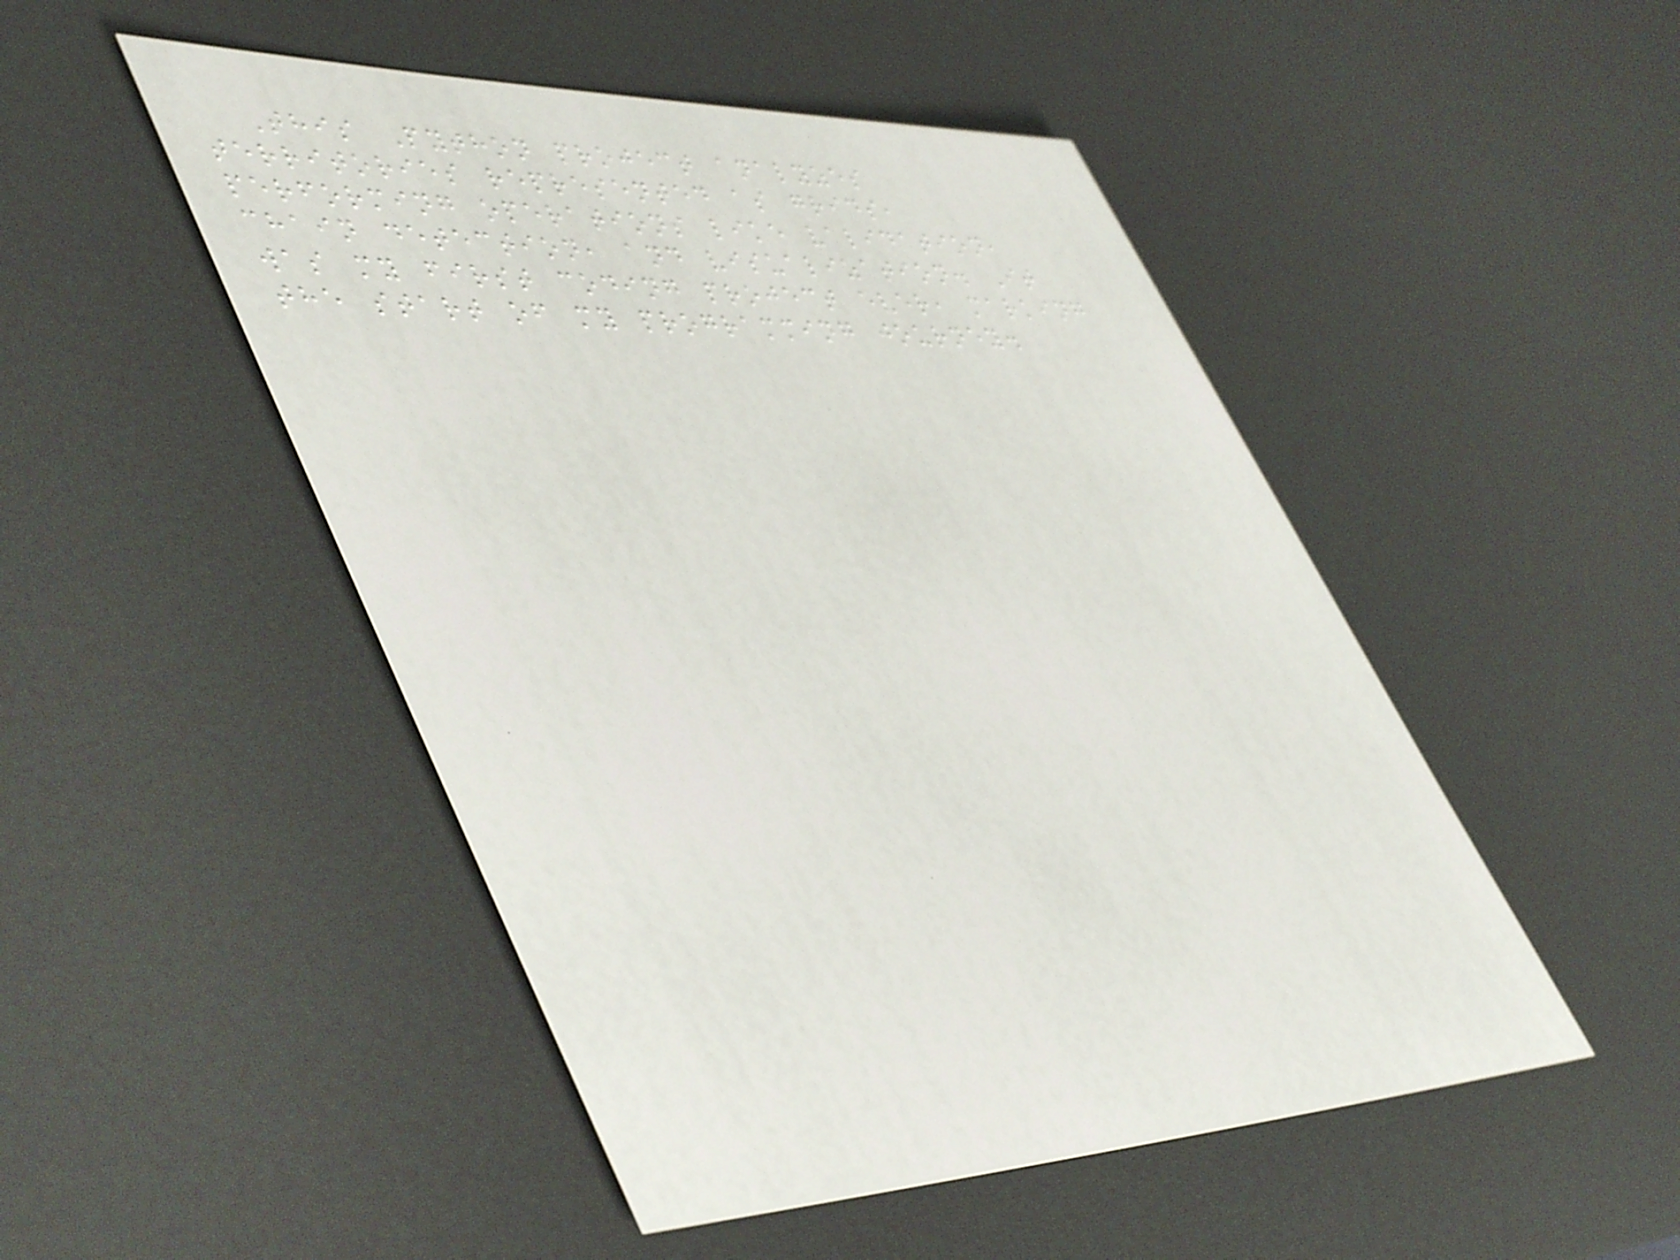This Python project analyzes
territories represented as grids,
performing operations like validation,
chain detection, and visualization. It
was my first coding project ever, marking
the start of my programming journey.
